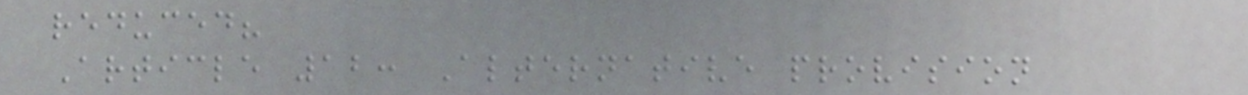reduced?
Article 12: Alternative provision
